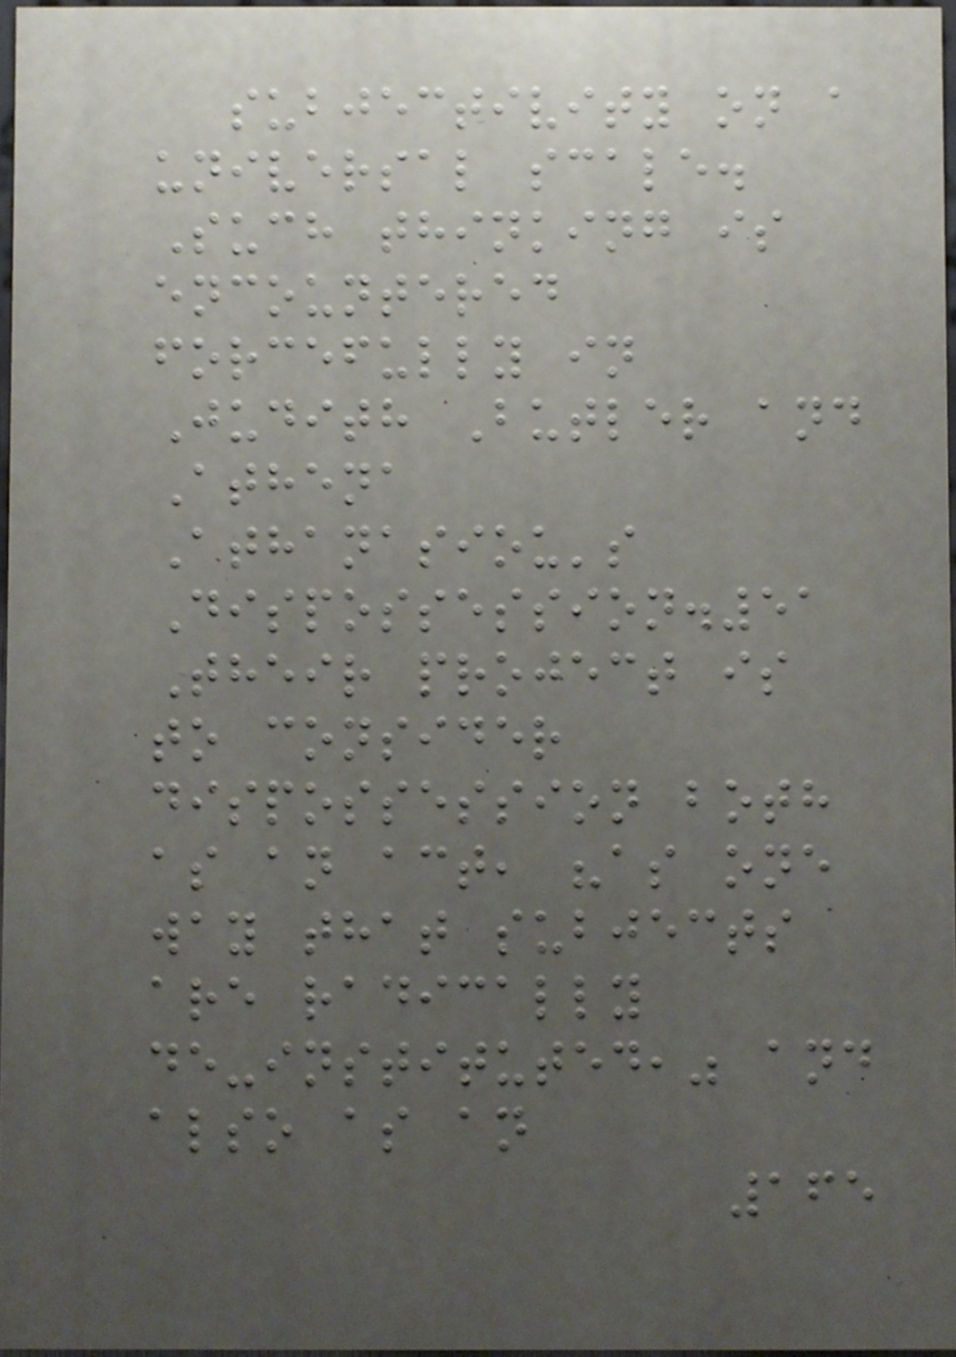subjectivity on a
universal scale.
Such thinking is
encountered
forcefully in
Judith Butler and
Athena
Athanasiou's
Dispossession.51
Their project is
to consider
dispossession both
as an act, "as one
way that subjects
are radically
de-instituted," and
also as an
165
